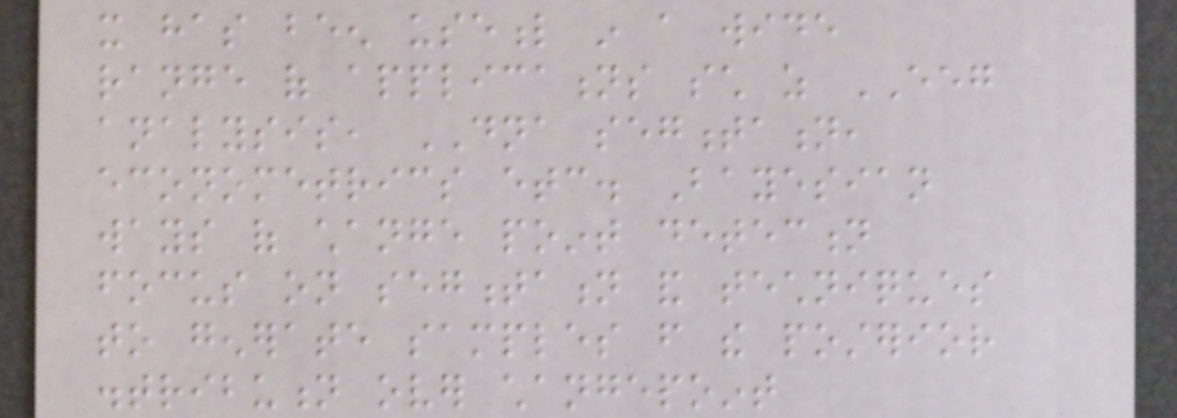it has been useful in a wide
range of applications such as EEG
analysis, DNA segmentation,
econometrics etc. Bayesian
ways of change point detection
focus on segmentation and techniques
to generate samples from the posterior
distribution over changepoint
